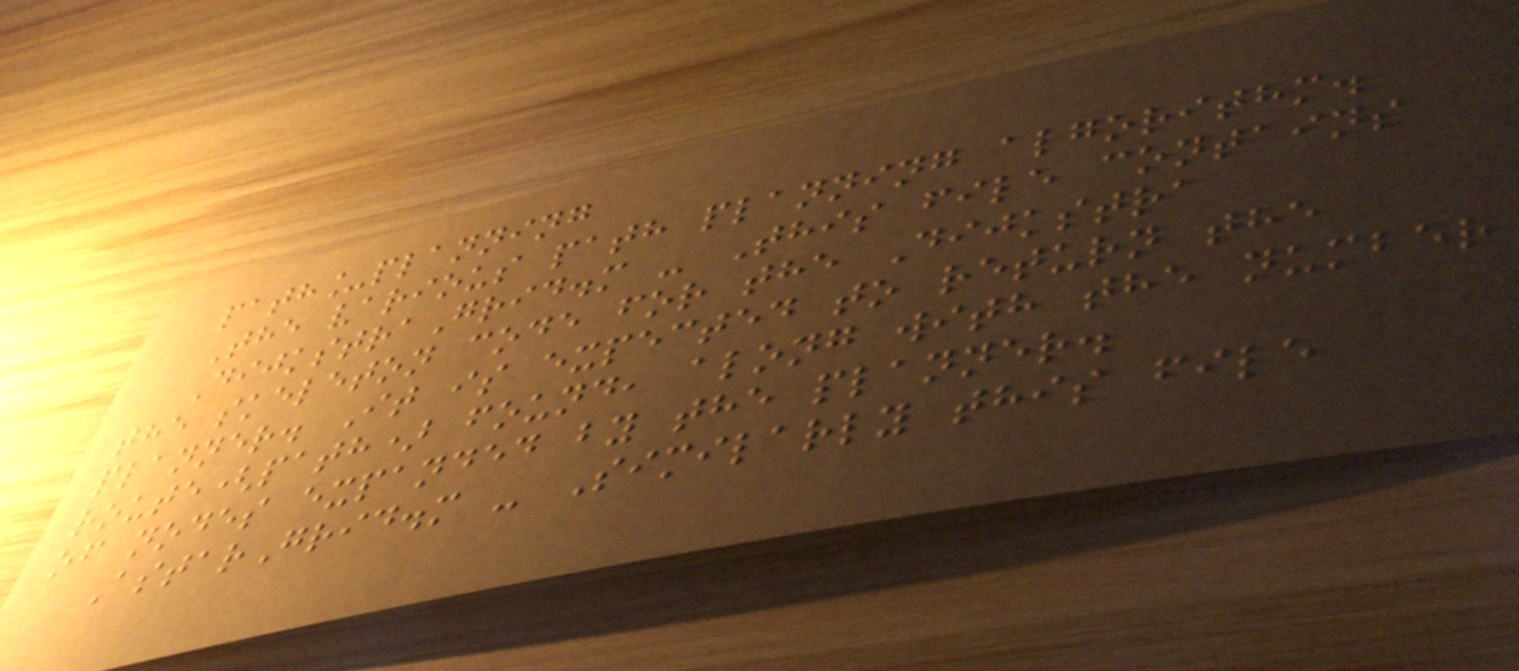path_planning
The various path planning algorithm.
DijkstraGrid.m - This file contains
the skeleton code for the Dijkstra
planner. It is expected to return the
route(path) found, along with the number
of nodes expanded by the planner.
AstarGrid.m - Similarly this file
